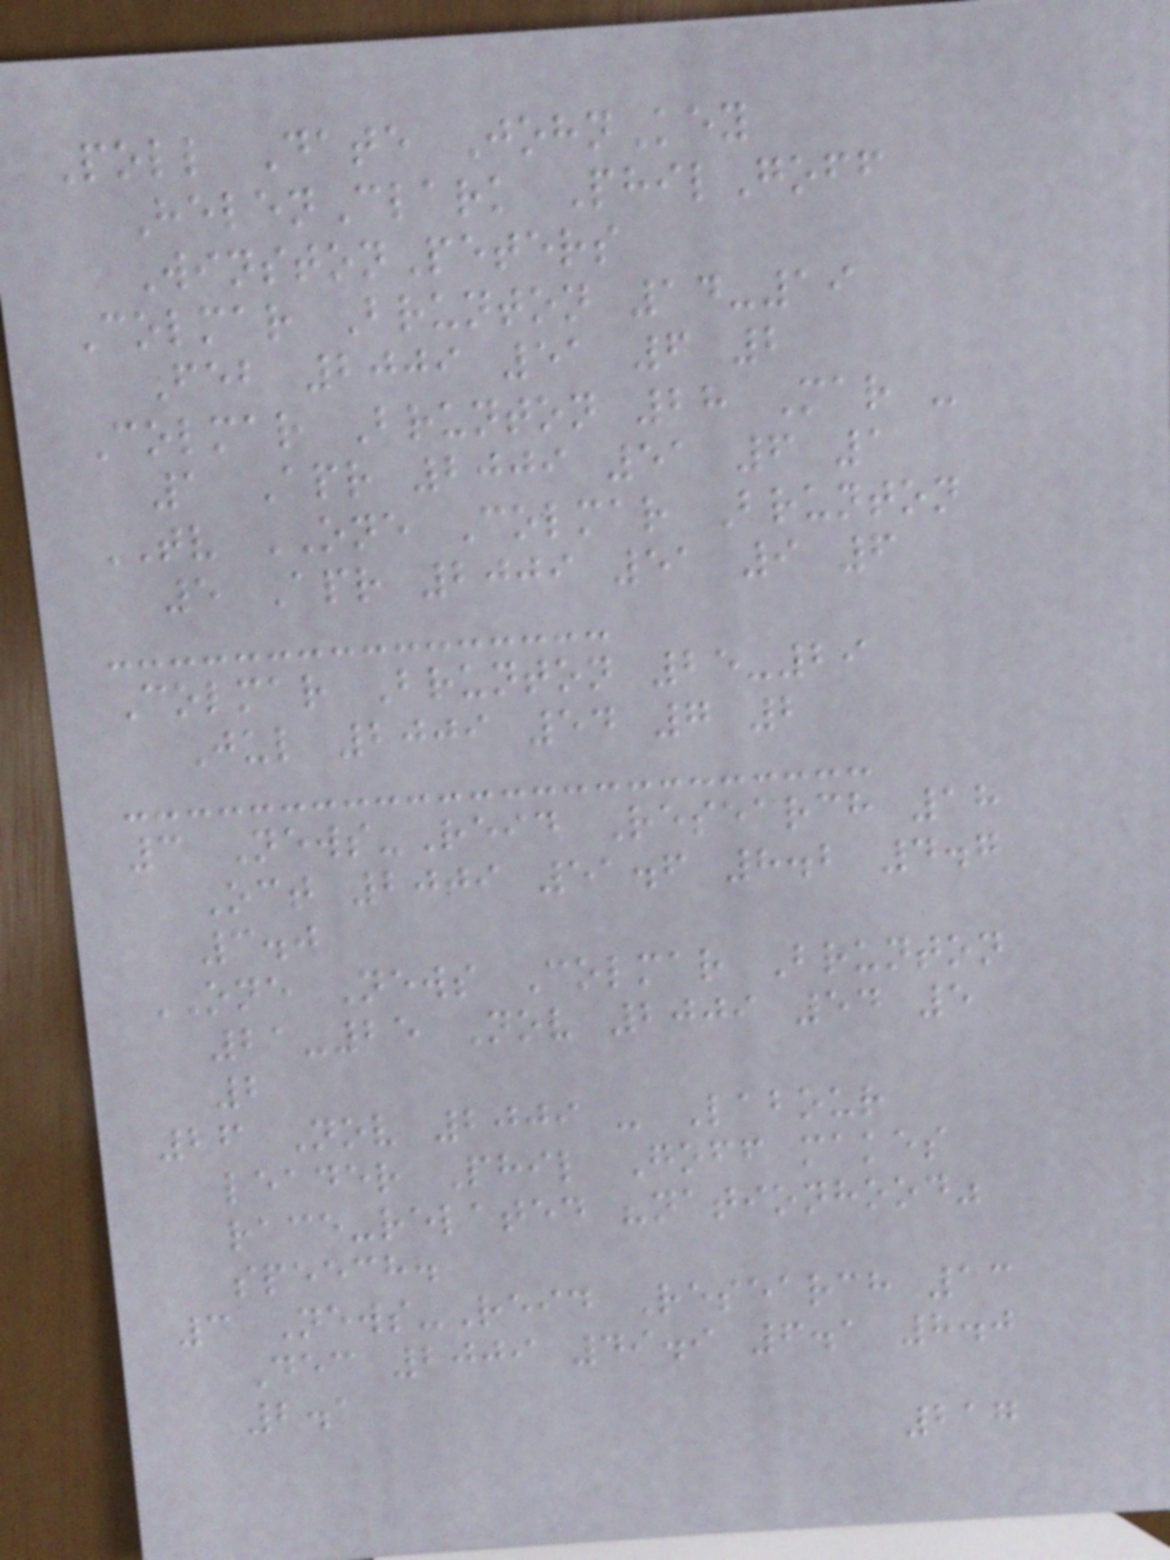Poll Date JohnKey
HelenClark PhilGoff
WinstonPeters
Colmar Brunton 14-19
Feb 2009 51 6 2
Colmar Brunton 28 Mar -
1 Apr 2009 51 6 1
TV ONE Colmar Brunton
5 Apr 2009 51 9 6
Colmar Brunton 25-29
Jul 2009 54 7 2
3 News-Reid Research 18
Oct 2009 51.6 8.2 4.7
3.0
ONE News Colmar Brunton
21-25 Nov 2009 54 5
2
26 Nov 2009 - Labour
leader Phil Goff makes
race-related "nationhood"
speech.
3 News-Reid Research 13
Dec 2009 49.9 6.1 8.0
2.1
217
